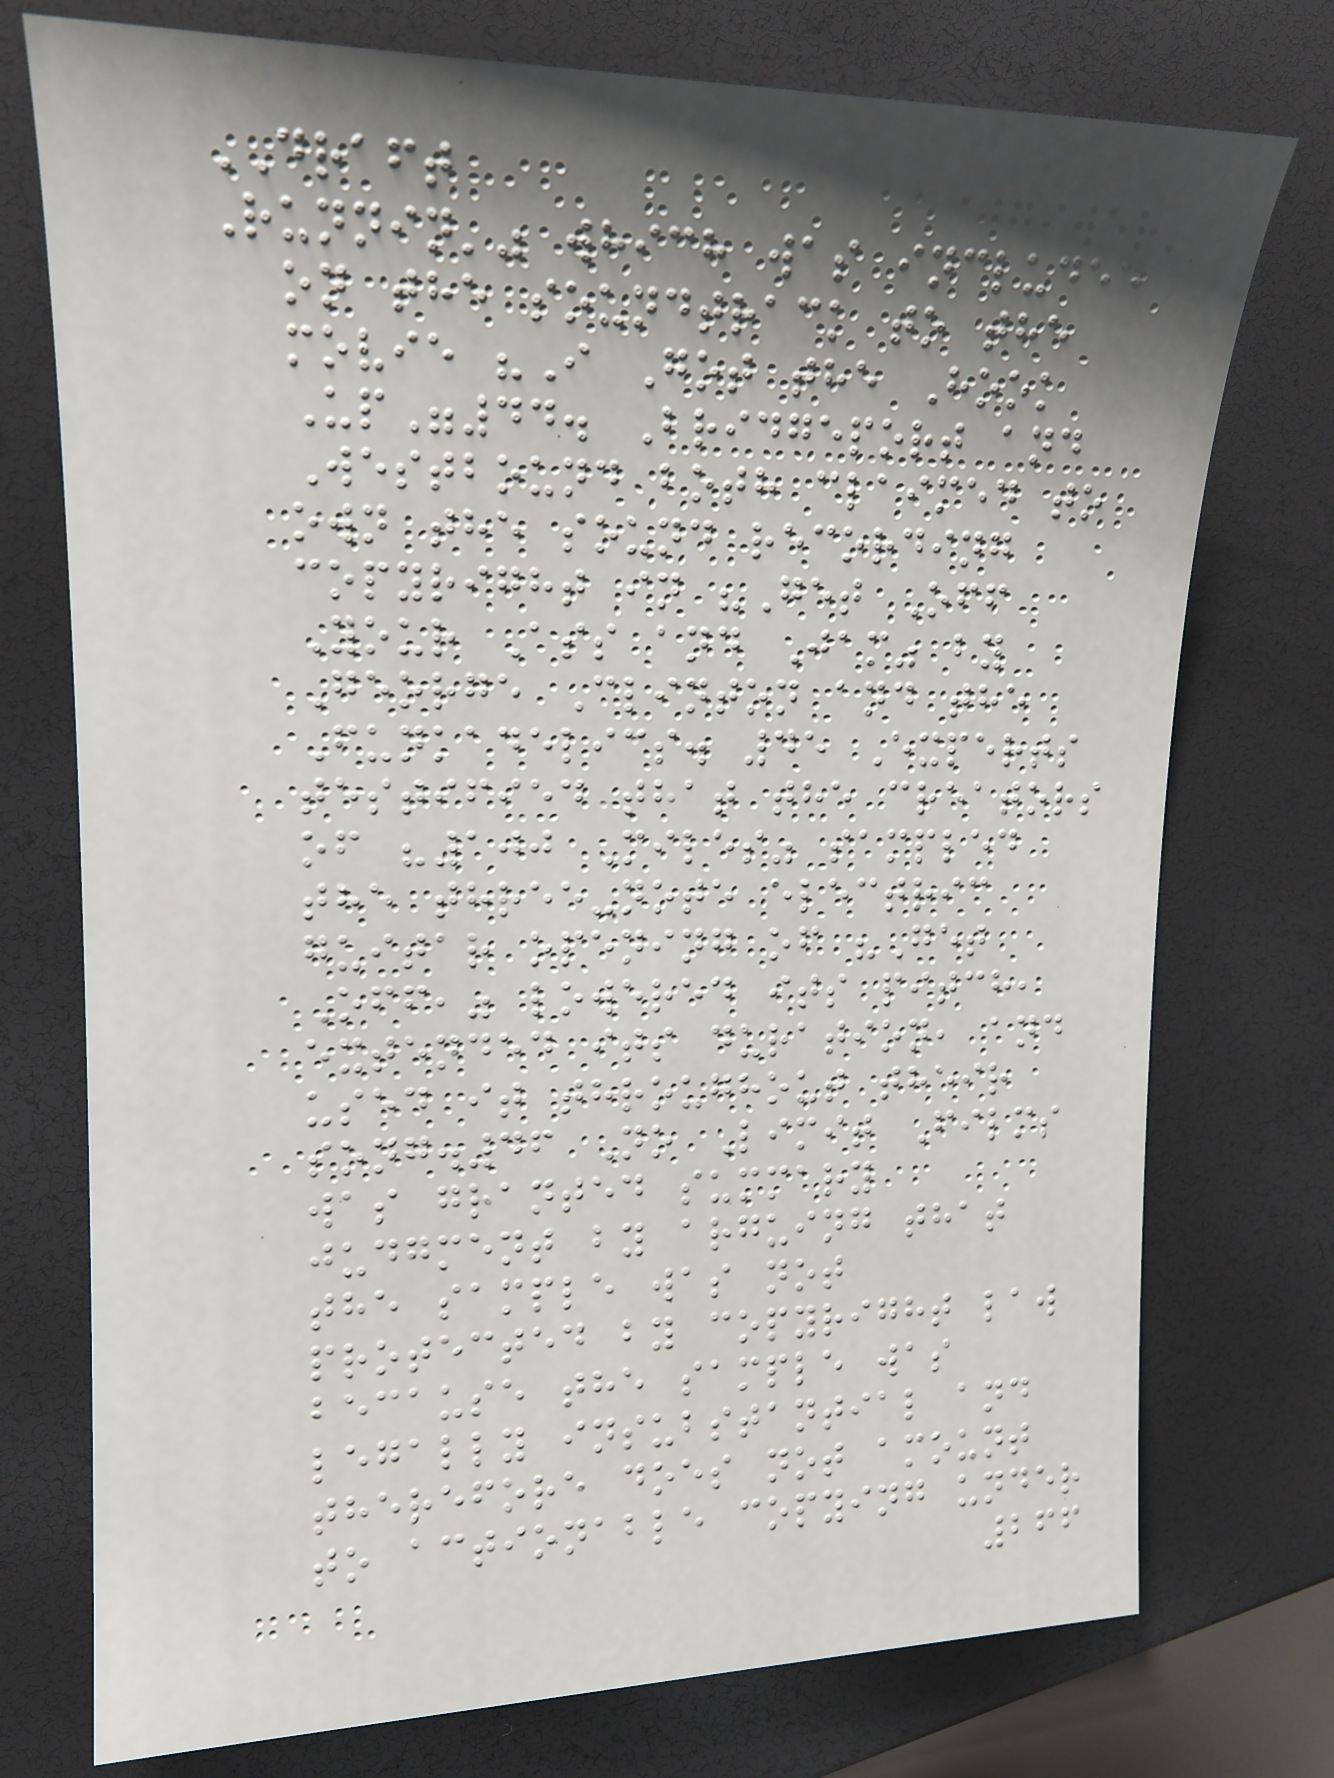DRAFT
Runnin'" which was included
on the soundtrack to the
movie "I Got the Hook
Up"44. Bridgeport and
Westbound both claimed to
own the sound recording
copyright in "Get Off
Your Ass and Jam" by
George Clinton and the
Funkadelics. 45 Experts
testified that the creators
of "100 Miles" sampled
the three-note electric
guitar opening of "Get
Off," lowered its pitch,
extended its duration, and
used it throughout their
song.46 No Limit Films
was granted summary
judgment by arguing that
the sample was not
protected by copyright law
because the sample was
legally insubstantial and
therefore does not amount
to actionable copying under
266
